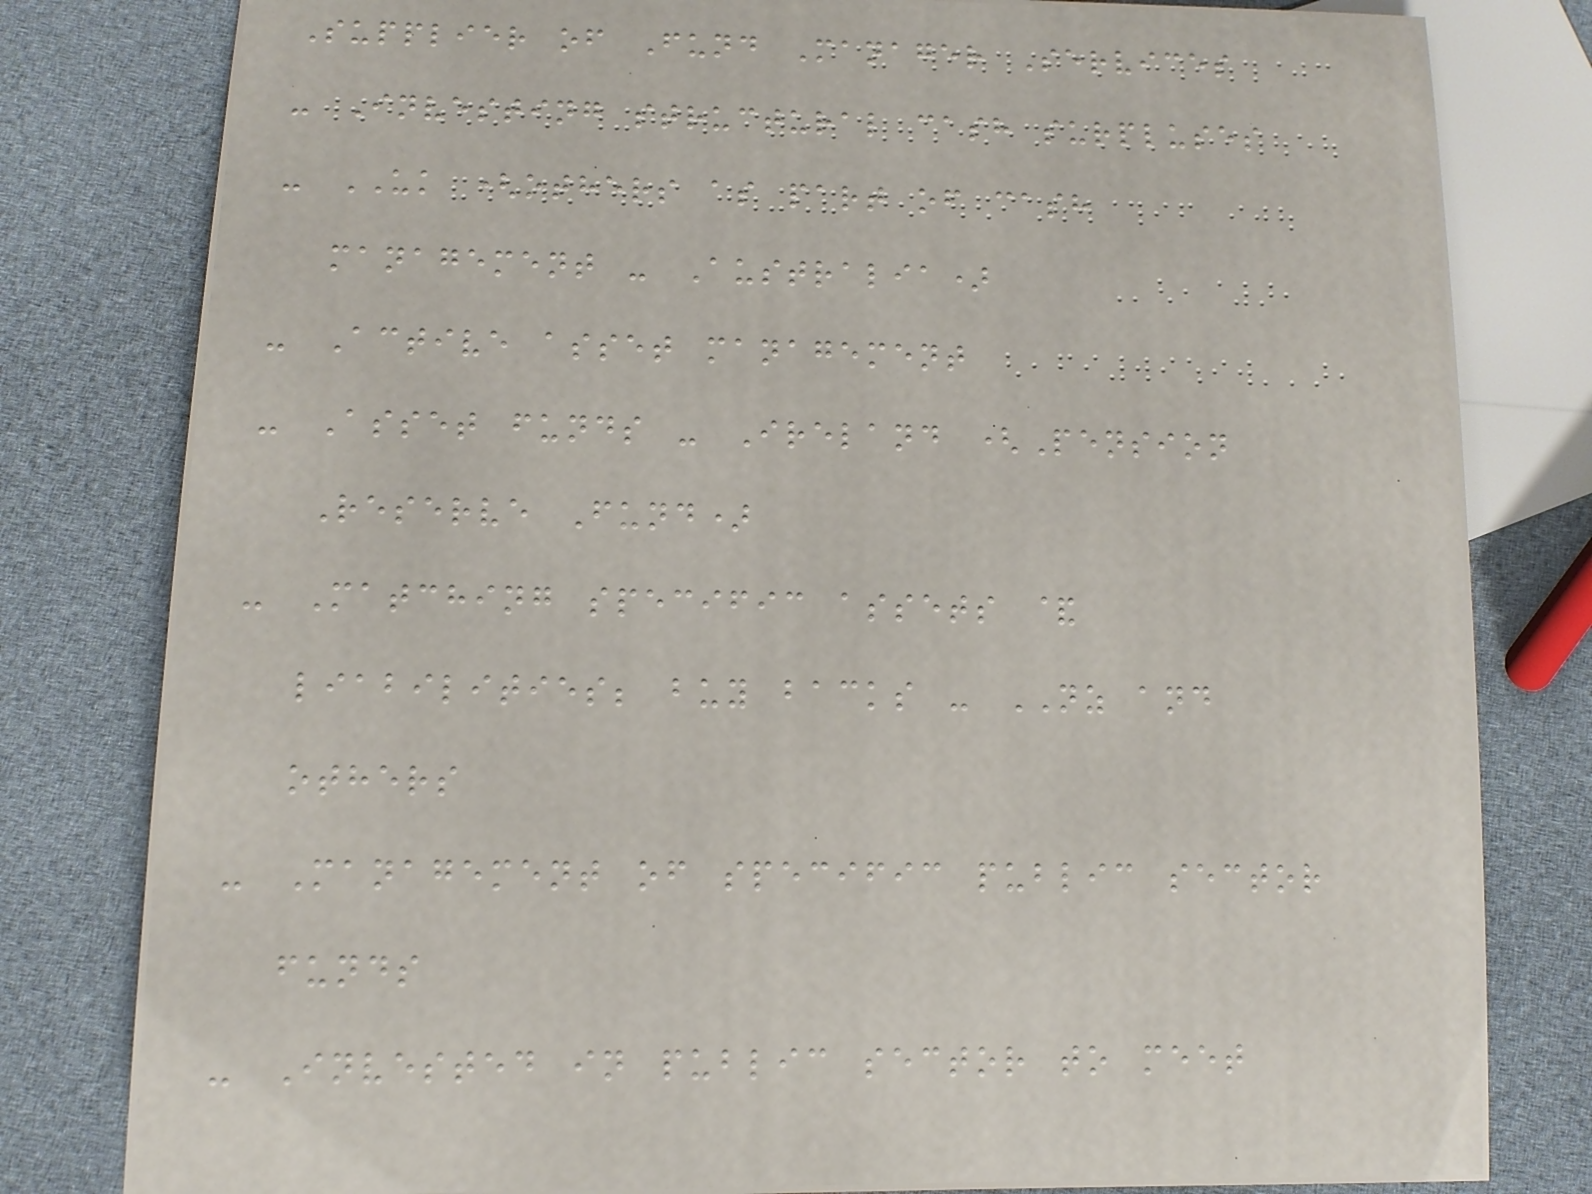Supplier of Fund Manager Services
- Investing structural cash surpluses
- UK (others as part of cash
management - Australia)
- Active asset management
- Asset funds - Ireland (Pension
Reserve Fund)
- Matching specific assets &
liabilities; buy backs - NZ and
others
- Management of specific public sector
funds
- Invested in public sector to meet
